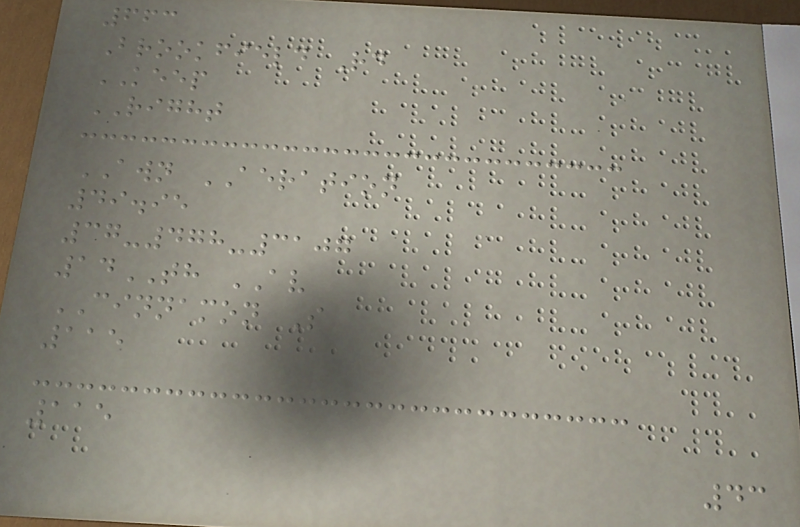663
Brookfield Rd
KEEP
RIGHT
AWN AERATION
49.95
37-478-3107
14TH AV
CINNAMON S
115
115
43
